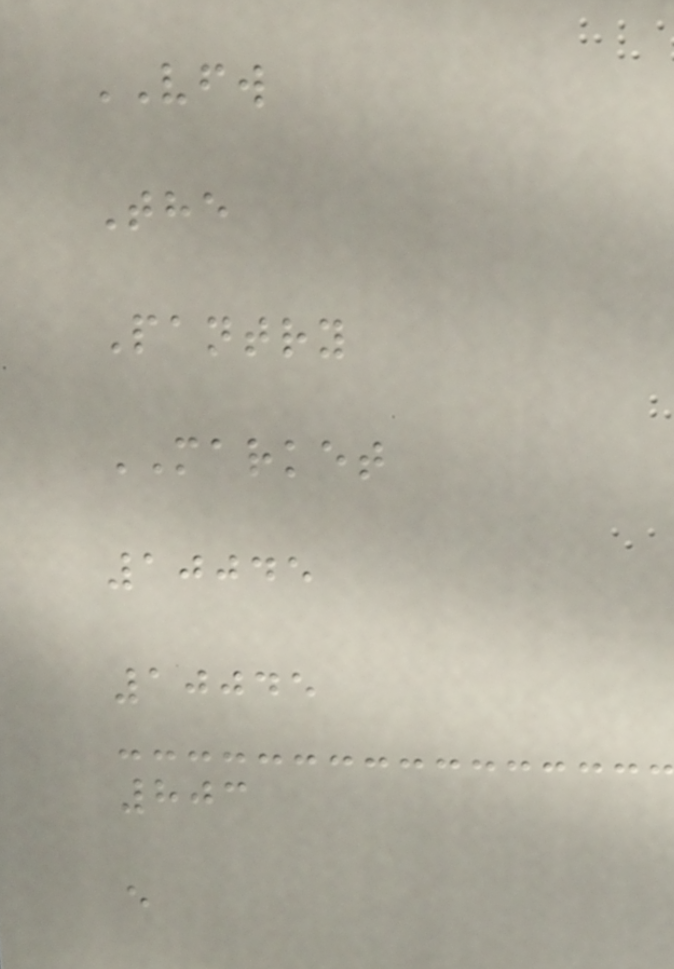VFW
The
Pantry
MARKET
10045
10045
803
e
